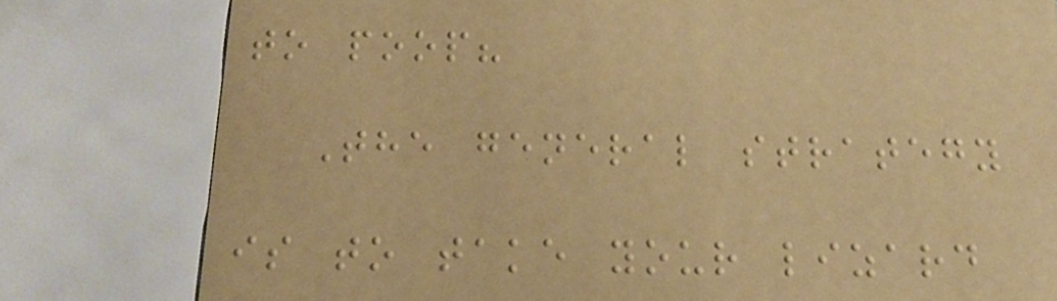to poop?
The general strategy
is to take your lizard
